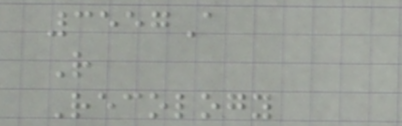3557A
R
Recology
